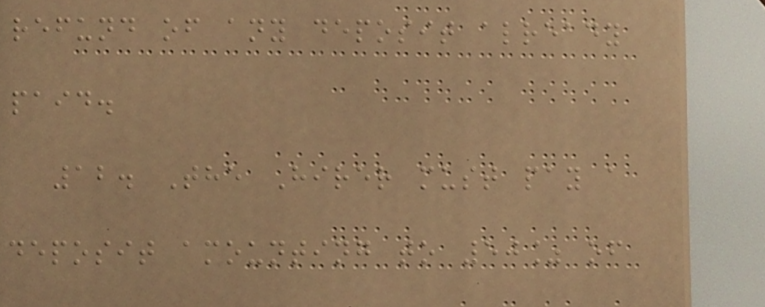refund of any deposit already
paid.
12. The Hirer must pay a
deposit amounting to 50% of
